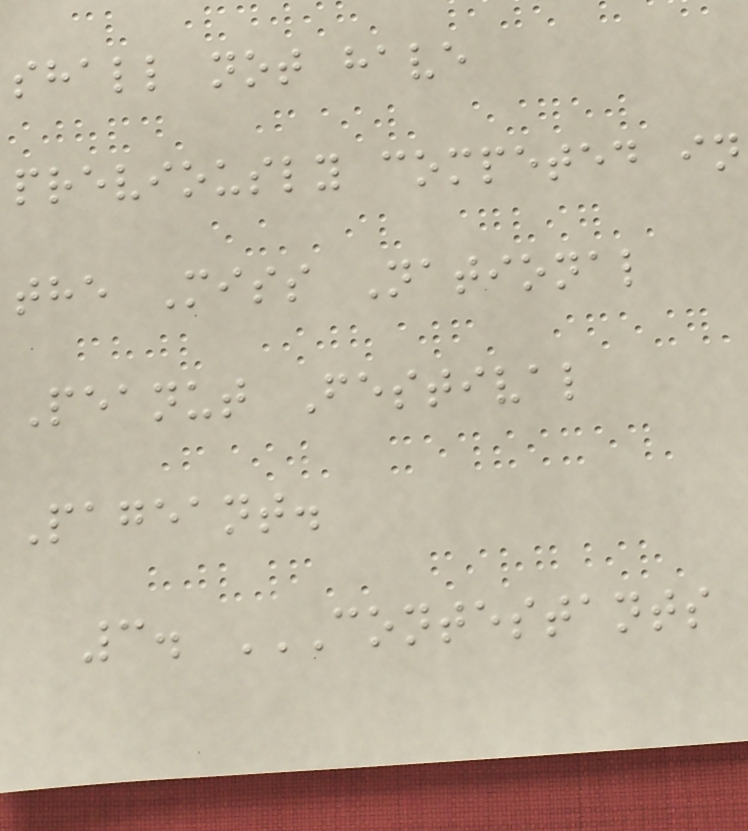shall not have
previously competed in
the Miss National
Peanut Festival
Pageant.
3. CONTESTANTS
